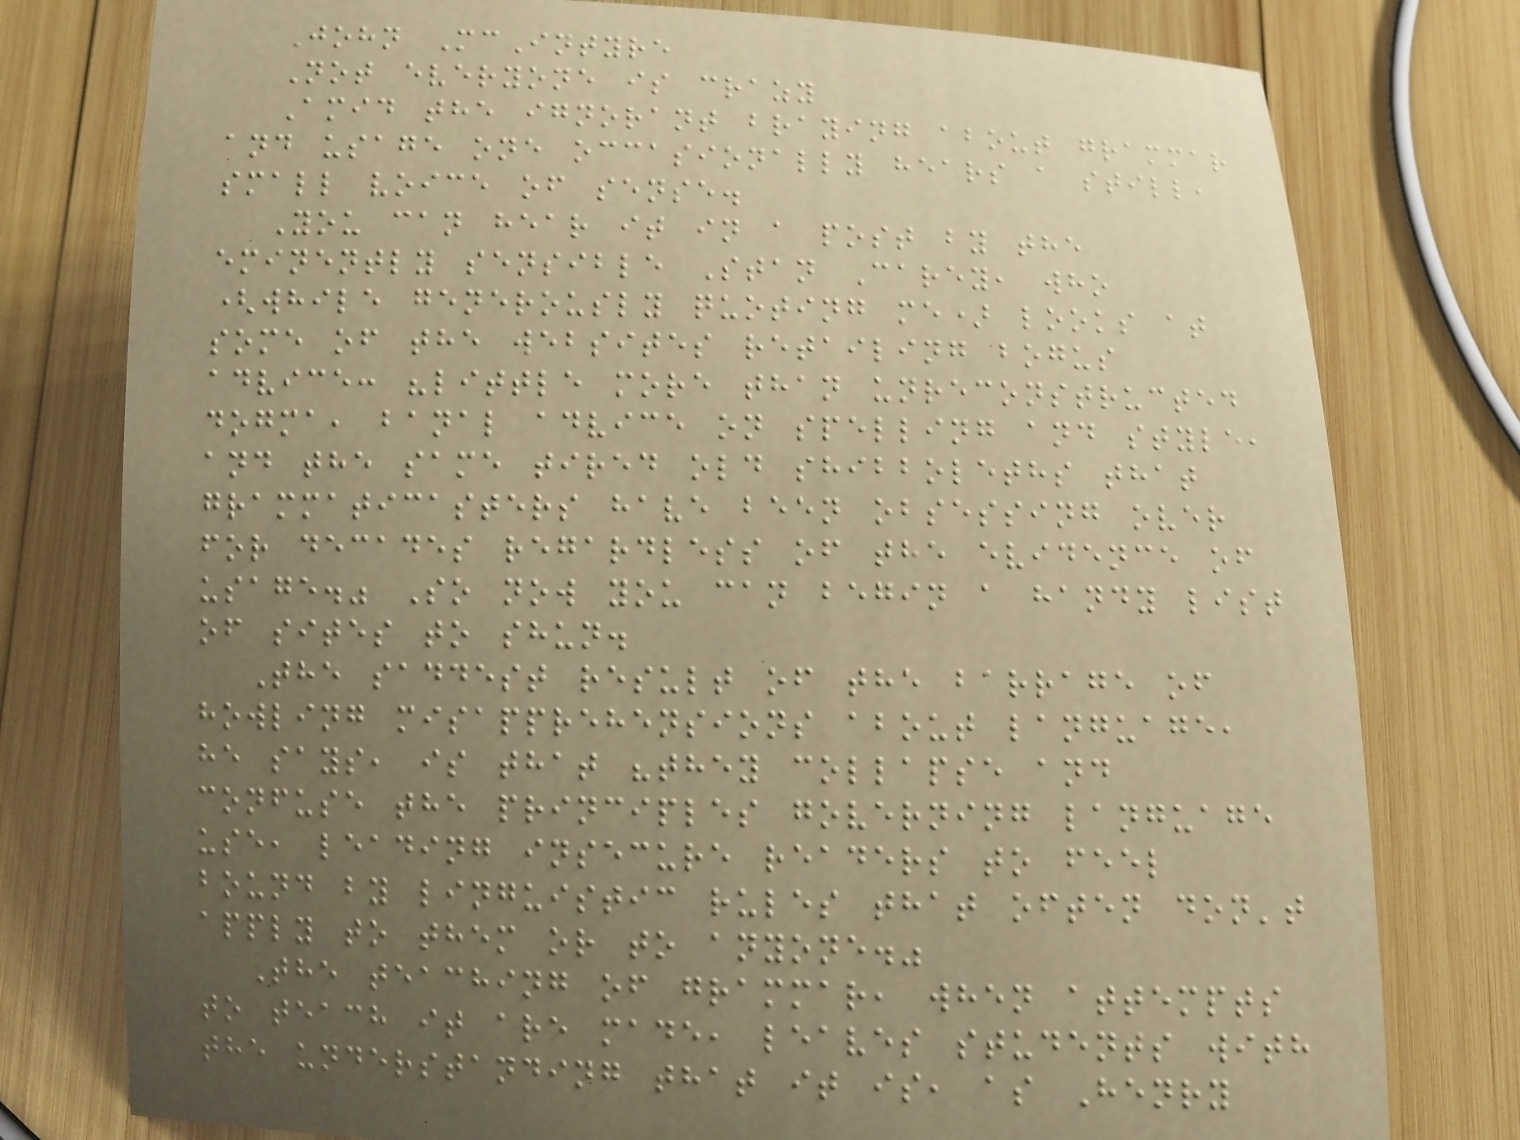John McIntyre
Not everyone is crazy
Amid the ignorant braying about grammar
and usage one occasionally hears a still,
small voice of sense.
You can hear it in a post by the
eminently sensible Stan Carey, who
(while generously quoting me) looks at
some of the websites retailing bogus
advice: "little more than unreconstructed
dogma, banal advice on spelling and style,
and the same tired old shibboleths that
grammaticasters have been obsessing over
for decades regardless of the evidence of
usage." So now you can begin a handy list
of sites to shun.
The saddest result of the barrage of
howling misapprehensions about language,
he says, is that "they collapse and
confuse the principles governing language
use, leading insecure readers to feel
bound by linguistic rules that often don't
apply to them or to anyone."
The teaching of grammar, when attempts
to teach it are made, leaves students with
the understanding that it is, as Henry
